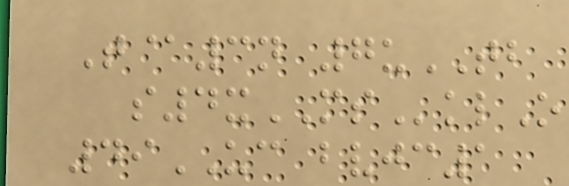T@3n 7uTB
s4xMSklO
49UC bvjc1
